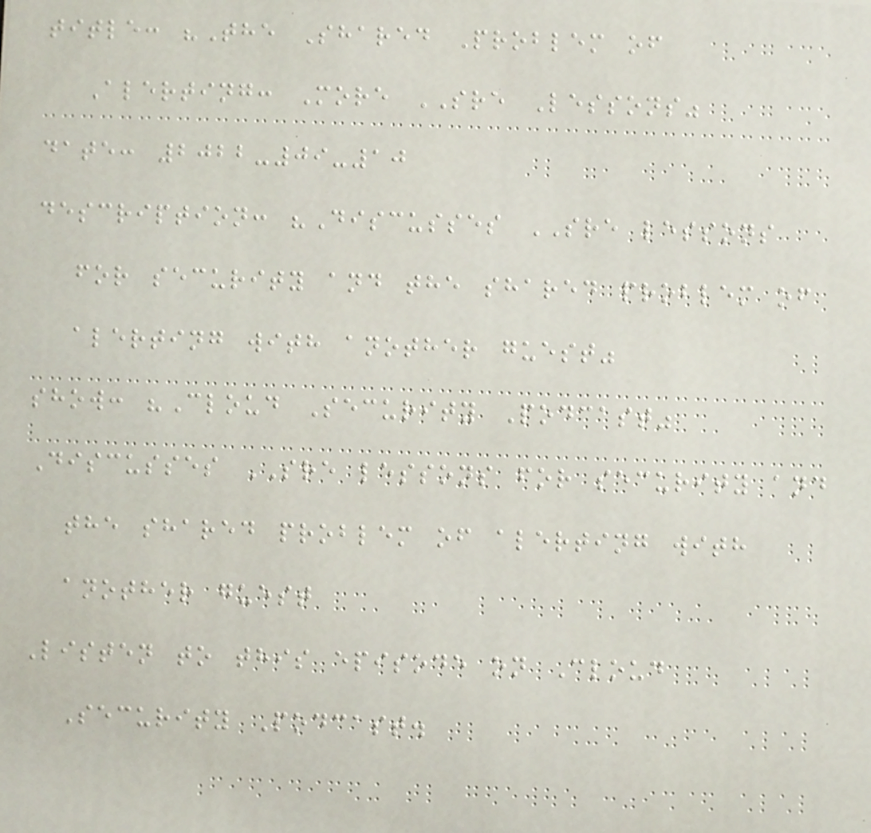title: "The Shared Problem of
Alerting: More SRE Lessons"
date: 2022-09-10
description: "Discusses SRE lessons
for security and the shared problem of
alerting with another guest"
show: "Cloud Security Podcast"
Discusses SRE lessons for security and
the shared problem of alerting with
another guest
Listen to this episode on Cloud
Security Podcast.
